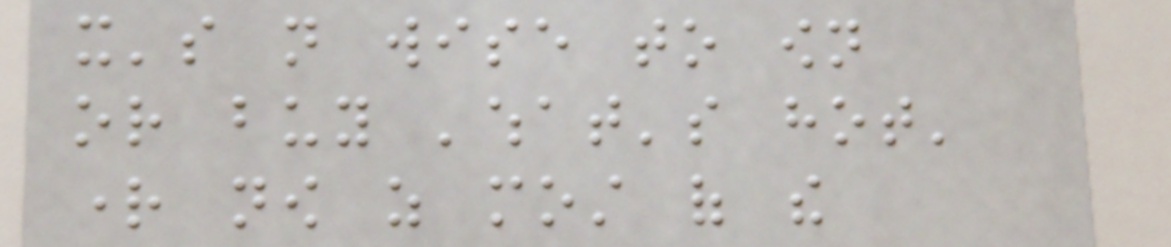it's not wise to own
or buy 'what's hot'
right now as most of the
